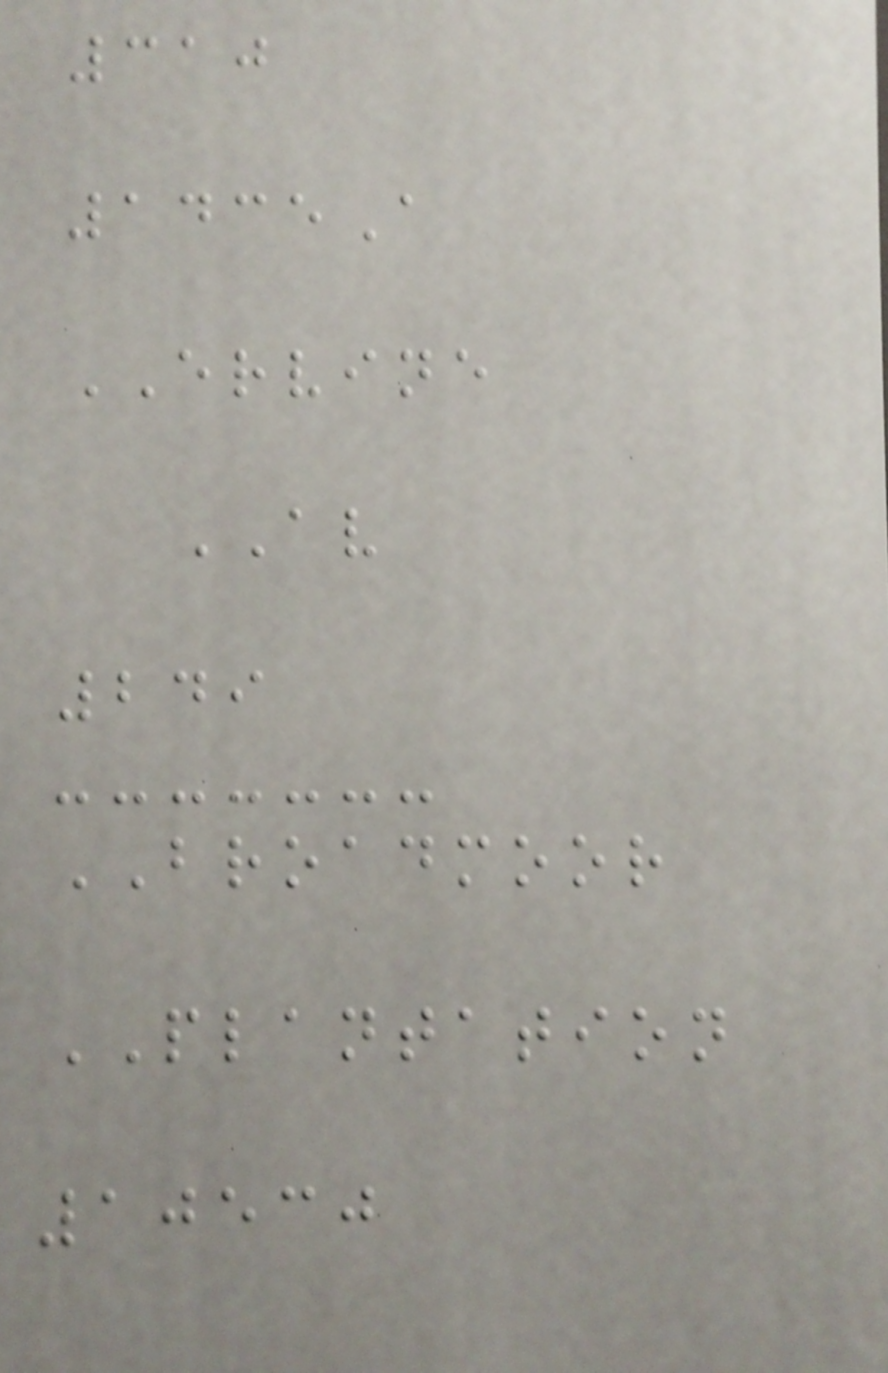310
1435A
ERVINE
AV
249
BROADMOOR
PLANTATION
10530
